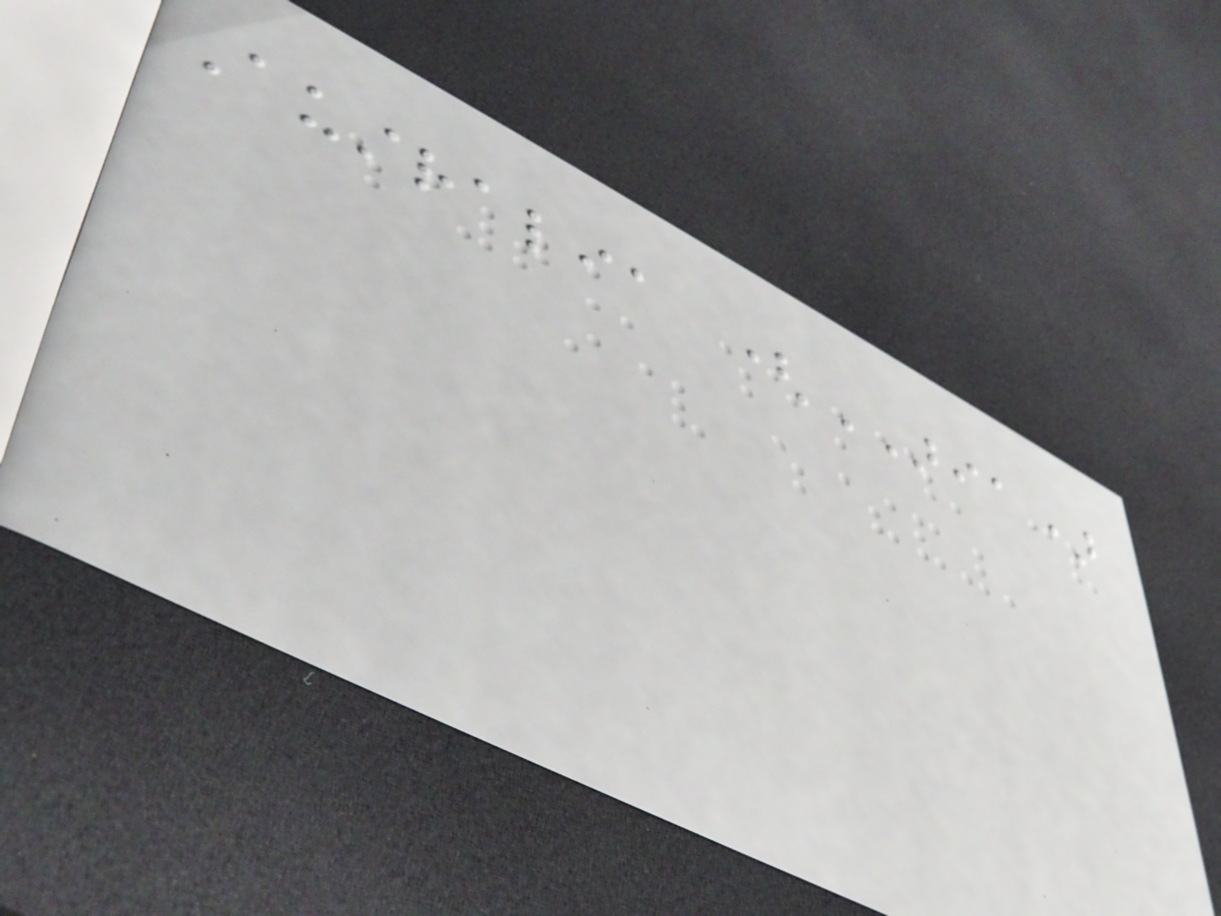Australia (ARIA)
